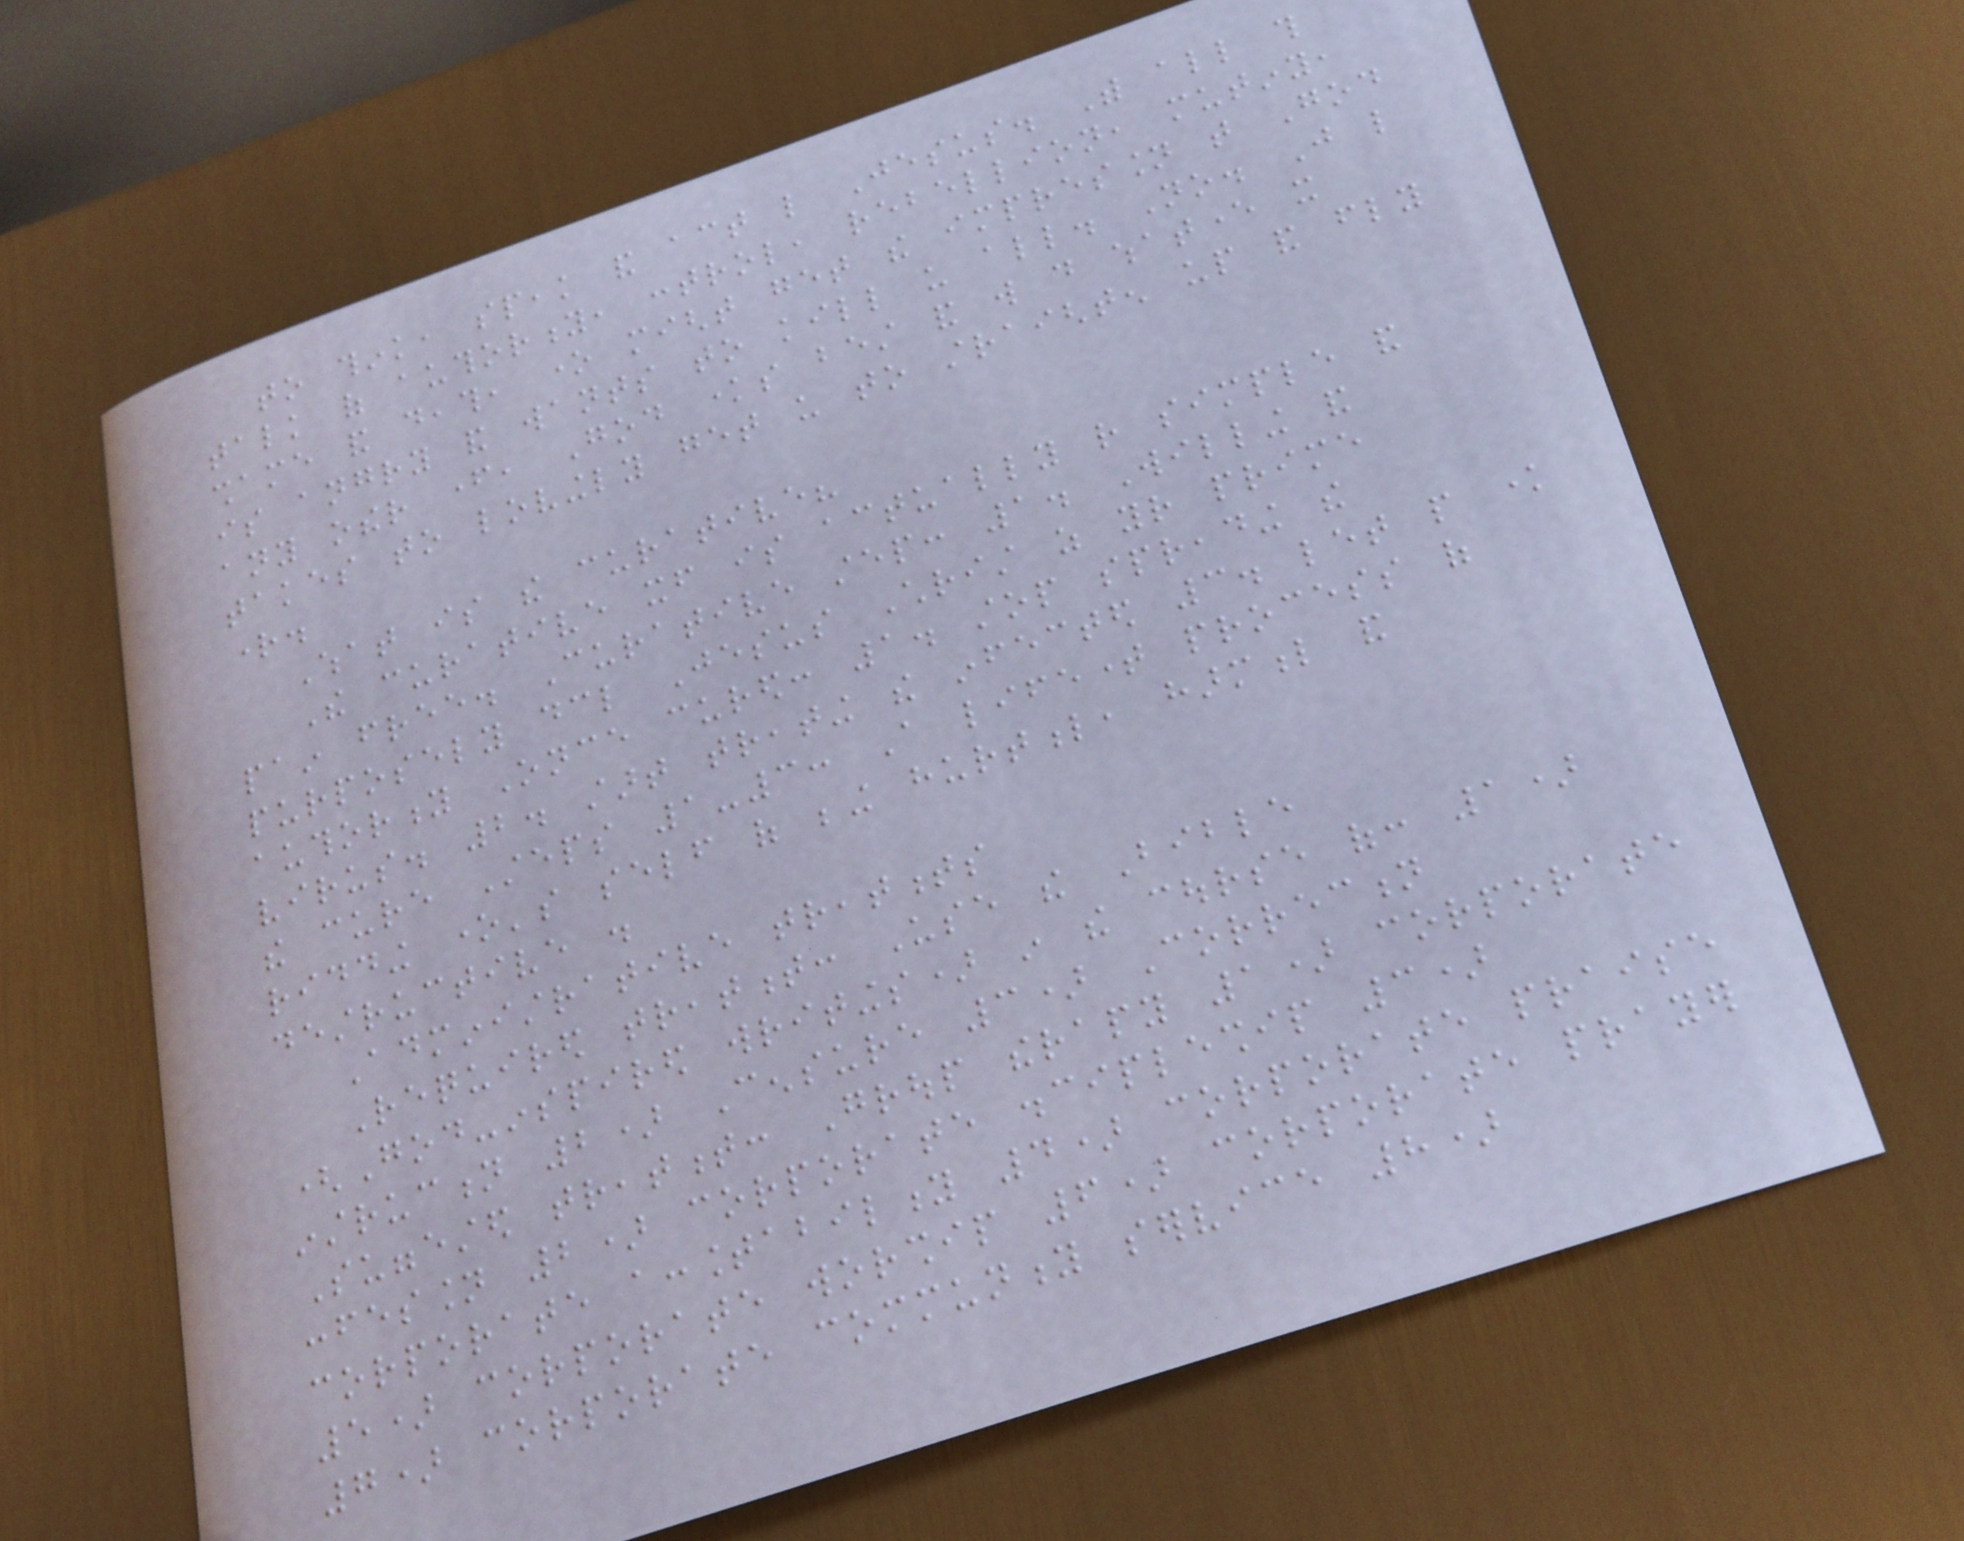to think, speak and act like Jesus. With all this
talk of authority, control, rebellion, mutiny,
shame and death, one might get the impression that God
is angry and wants to kill us all. No. Just like
any other father, God knows best and will do whatever it
takes to lovingly get us to straighten up and fly
right.
What is the curative?
The curative itself is actually rather simple and
pain free. Curative step: 1. Willing and
purposely declare Jesus Christ as your prime
authority Once cured: 1. stop spreading the
virus. 2. start treating the infected 3. let people know
the cure Steps 1-3: A lifetime process of
ridding one's self of being hurtful, harmful and
destructive .
Administrative treatments
Required treatment: Use the Bible
(God-inspired writings) in the course of: 1)
instruction 2) Censure 3) Correction
Suggested treatment: Group therapy 1) corporate
confession 2) corporate discipleship 3)
corporate accountability 4) corporate praise
5) corporate worship 6) corporate prayer
7) corporate community service 8)
